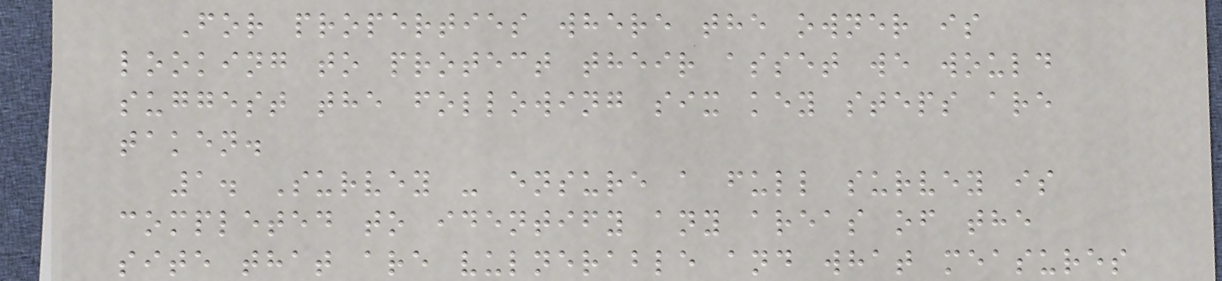For properties where the owner is
looking to protect their asset we would
suggest the following six key steps are
taken.
1. Survey - ensure a full survey is
completed to identify any areas of the
site that are vulnerable and what measures
